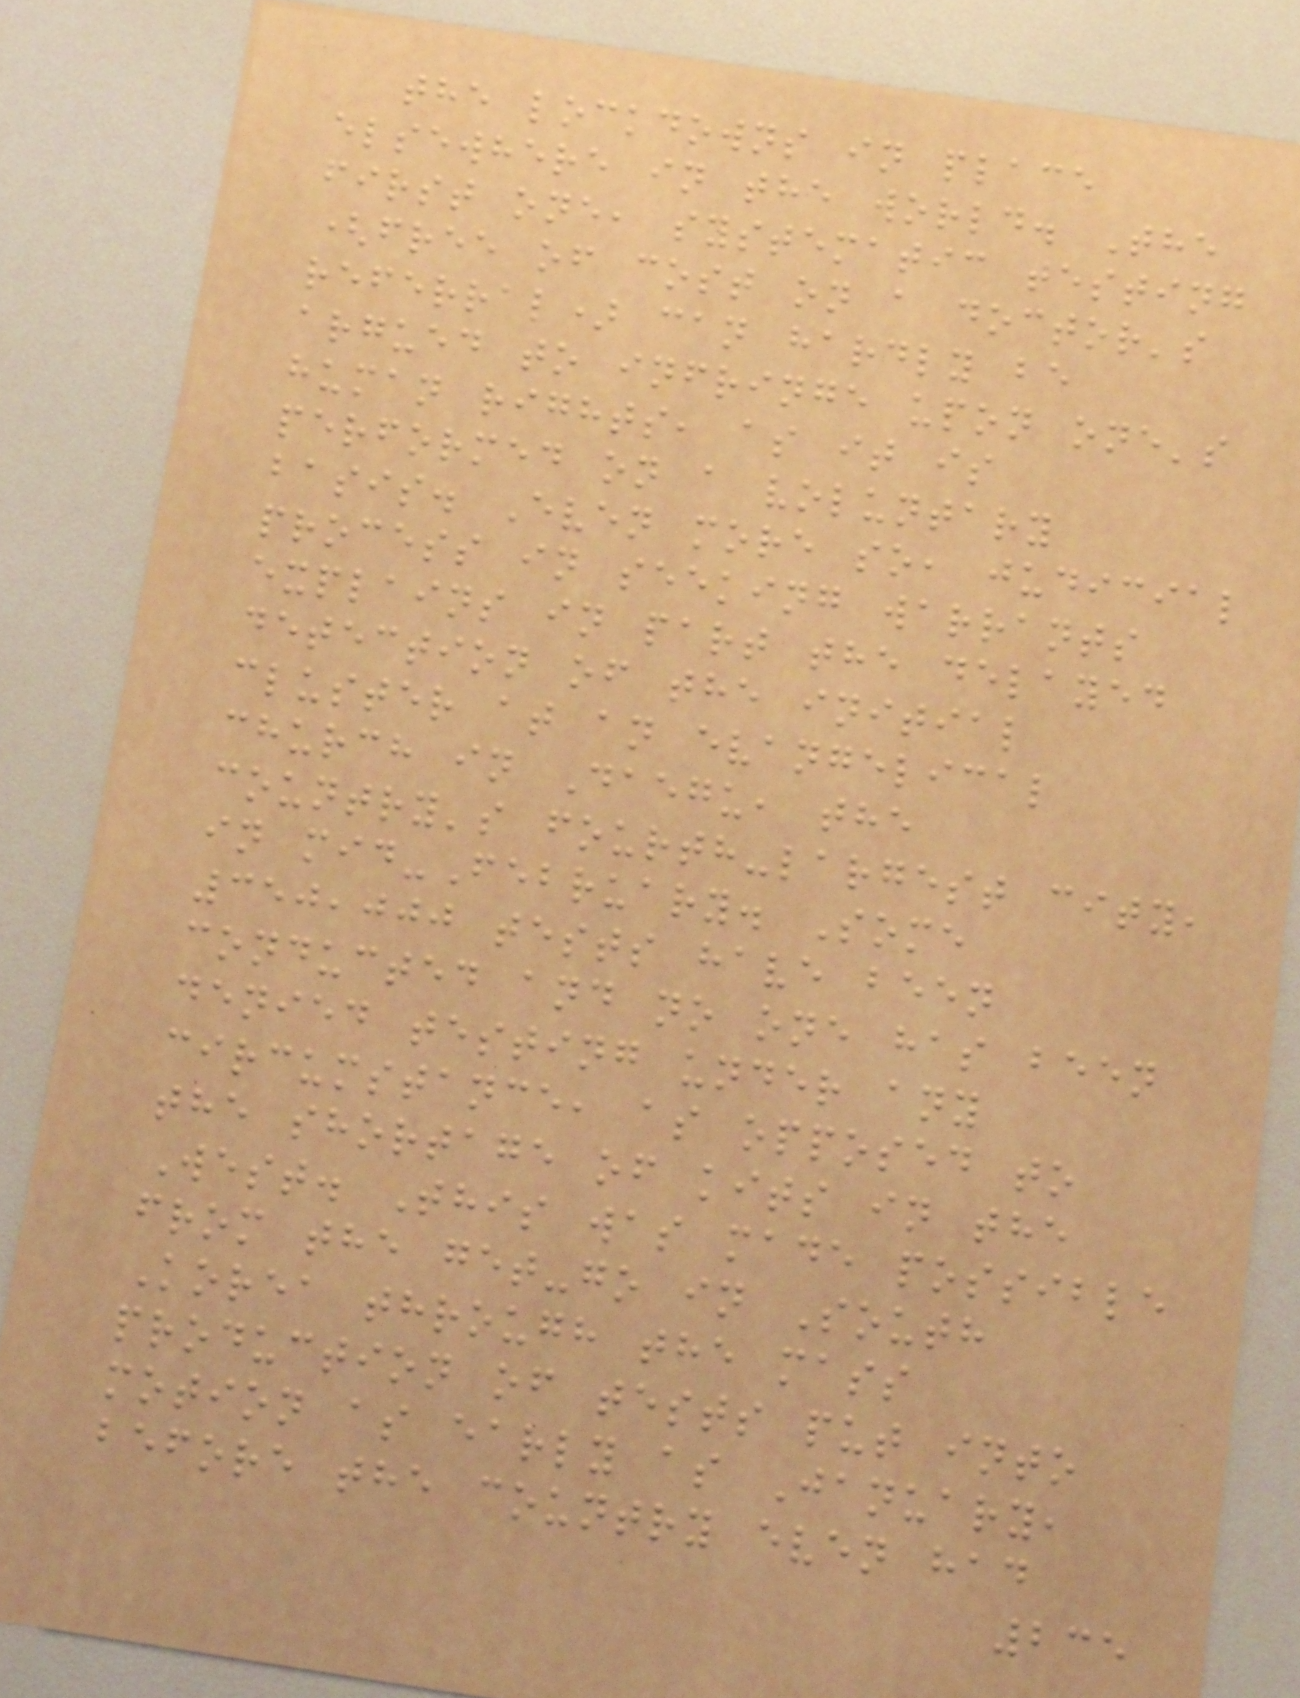the lockdowns in place
elsewhere in the world. The
first one, systematic testing
(free of cost on a doctor's
referral) can hardly be
argued to infringe upon one's
human rights, as it is
performed on a voluntary
basis. Even more so, judicial
process in seeking warrants
explains in part the delayed
detection of the initial
cluster at an evangelical
church in Daegu, the
country's fourth-largest city,
in mid-February. Some
350,000 tests have been
conducted and no one has been
denied testing under any
circumstance, as opposed to
the shortage of kits in the
West. This was made possible
from the get-go in South
Korea through the mass
production of tests put into
motion as early as January,
before the country even had
235
